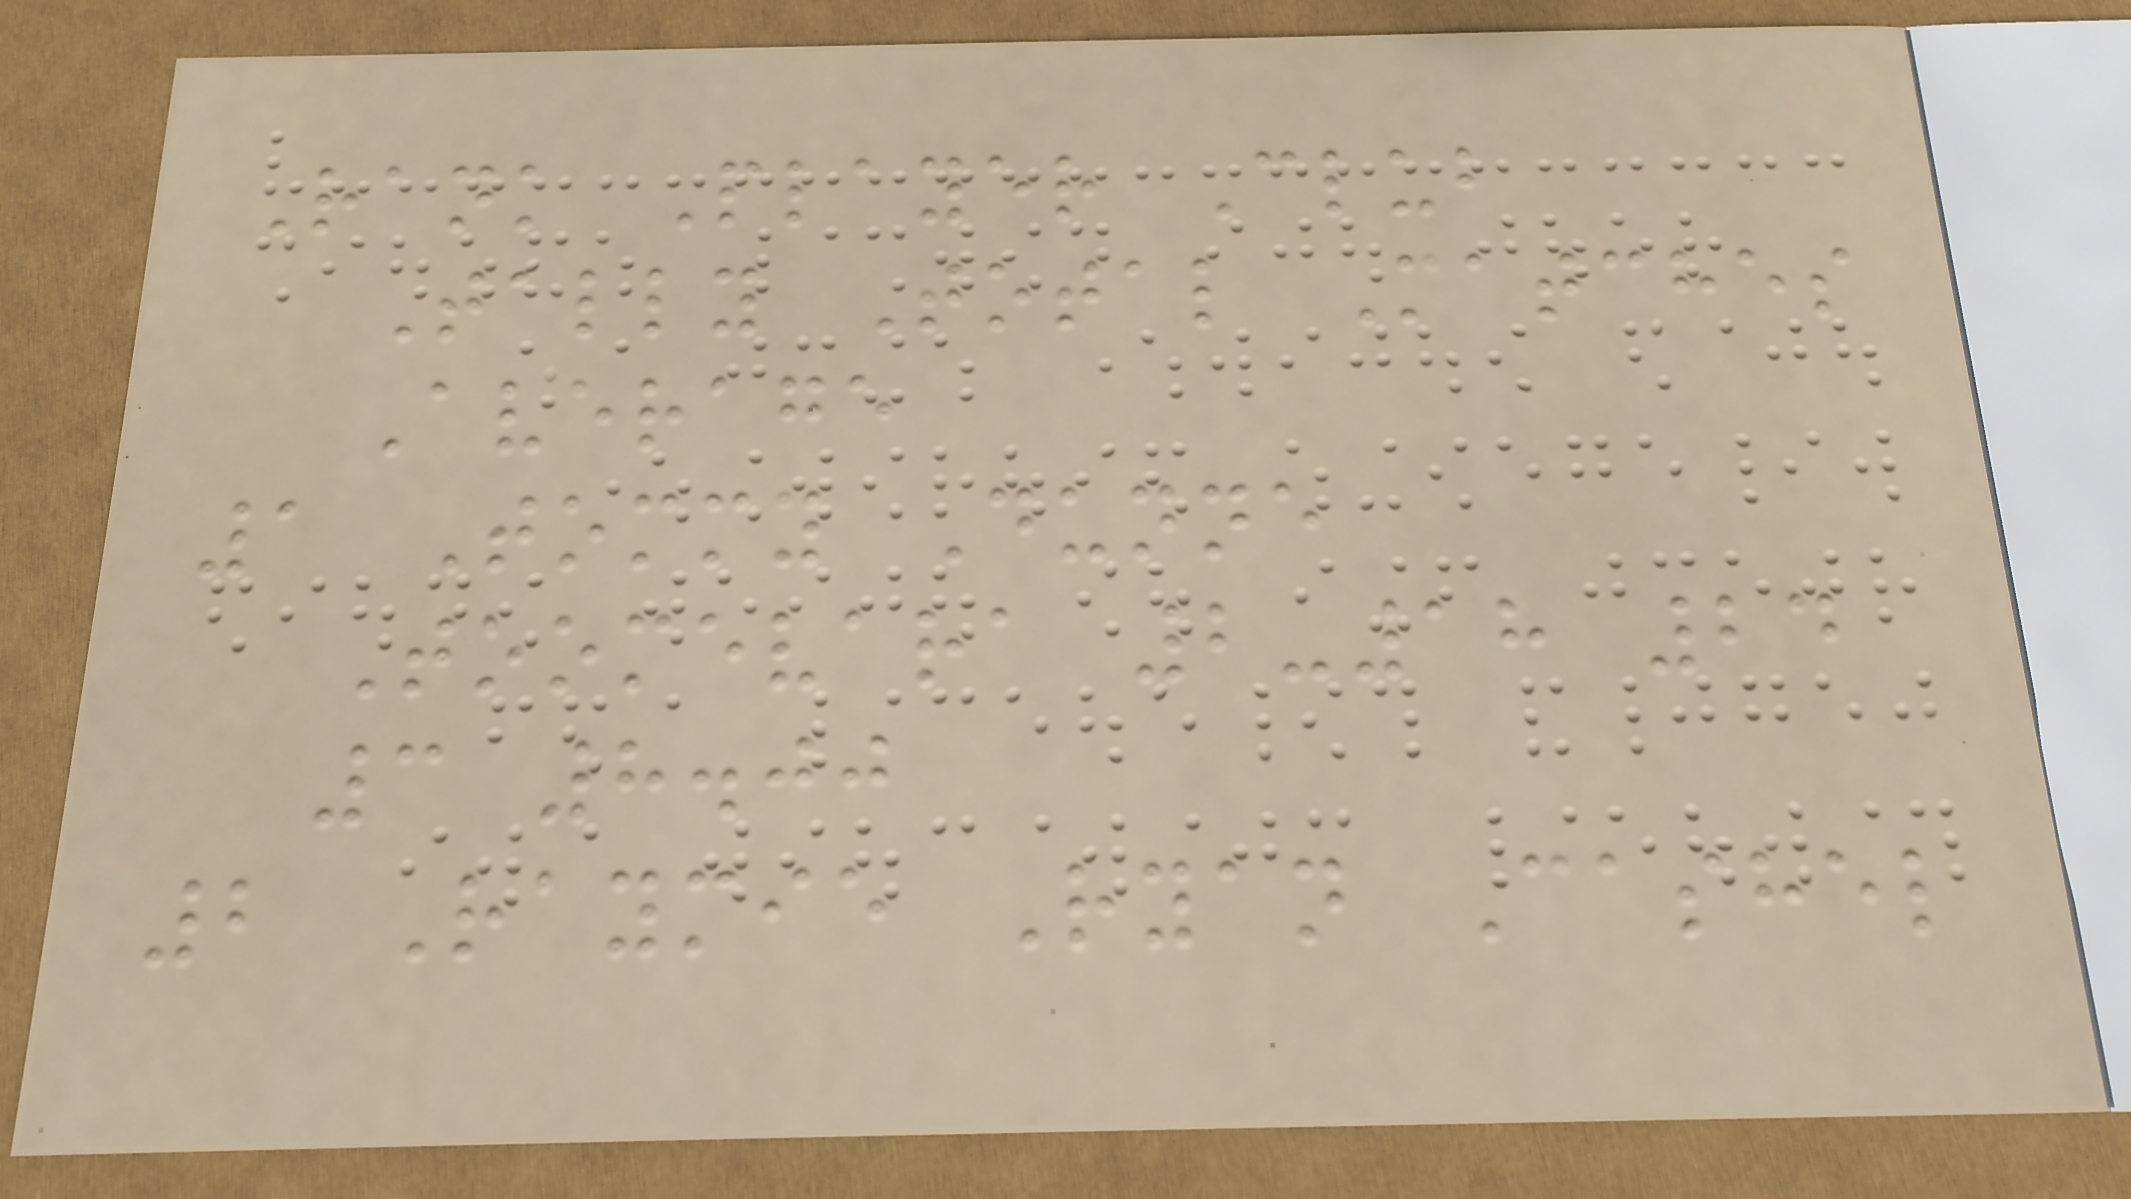Rank Player Club
Tally Total Matches
Average
1 Tommy Dunne
Toomevara 2-18 24
3 8.00
2 Raymie Ryan Cashel
